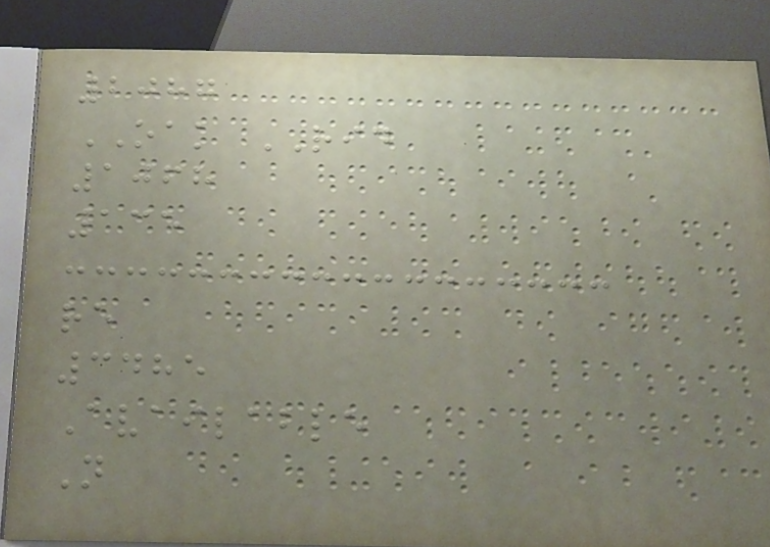2087
OAK RID
1068
135
re
3485
Available
N
